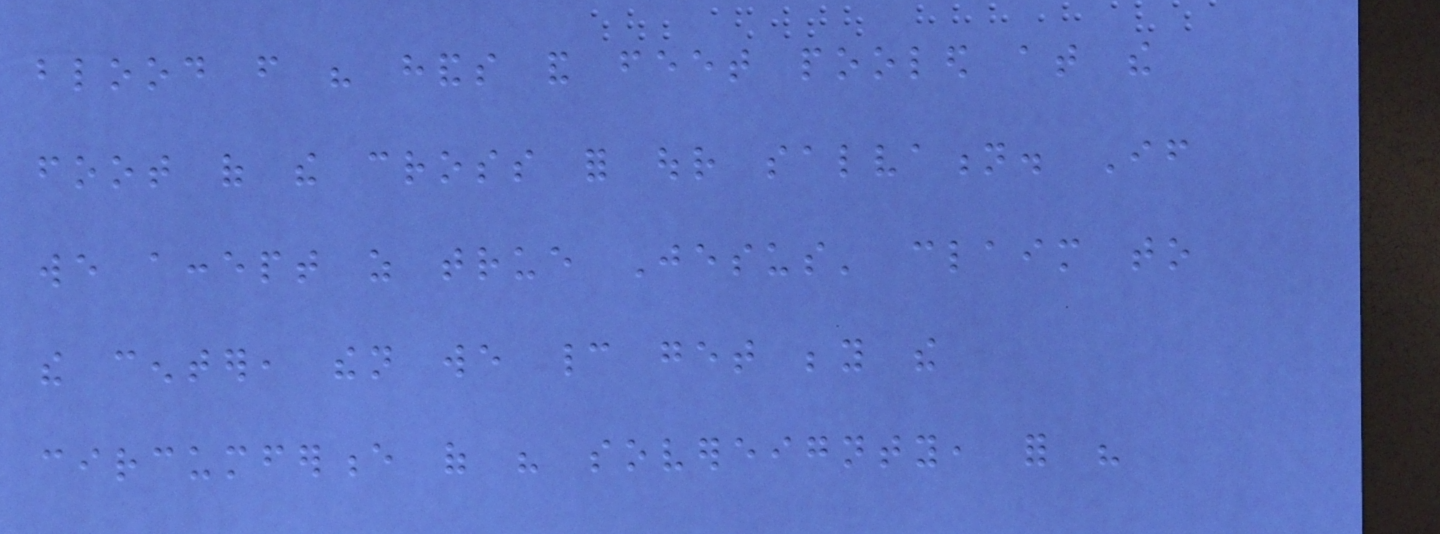blood from his hands and feet pooled at the
foot of the cross for our salvation. If
we accept as true Jesus' claim to
the center, then we cannot get beyond the
circumference of his sovereignty, for his
